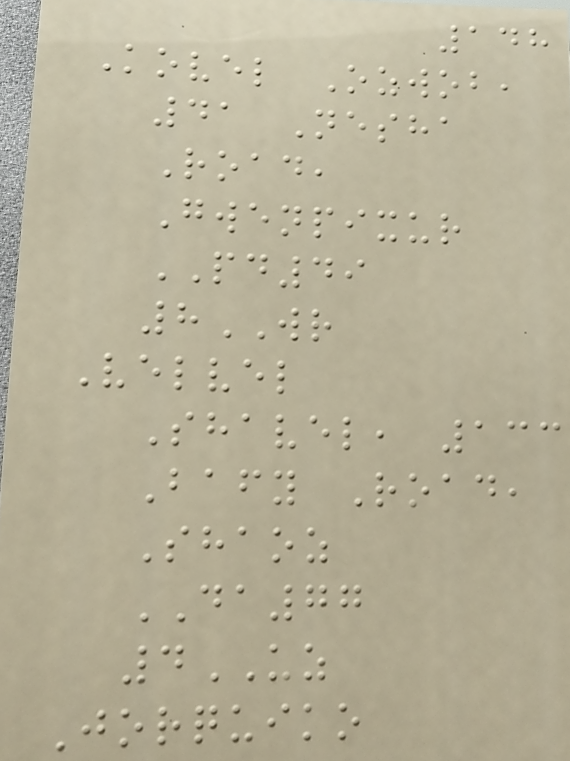148
Kovel Ozwob,
41 Nesha
Road,
Gwenpixur
PD49
8WR
Velvel
Shavel, 133
Bafy Road,
Shaoz
DA77
4UZ
Jorquiko
